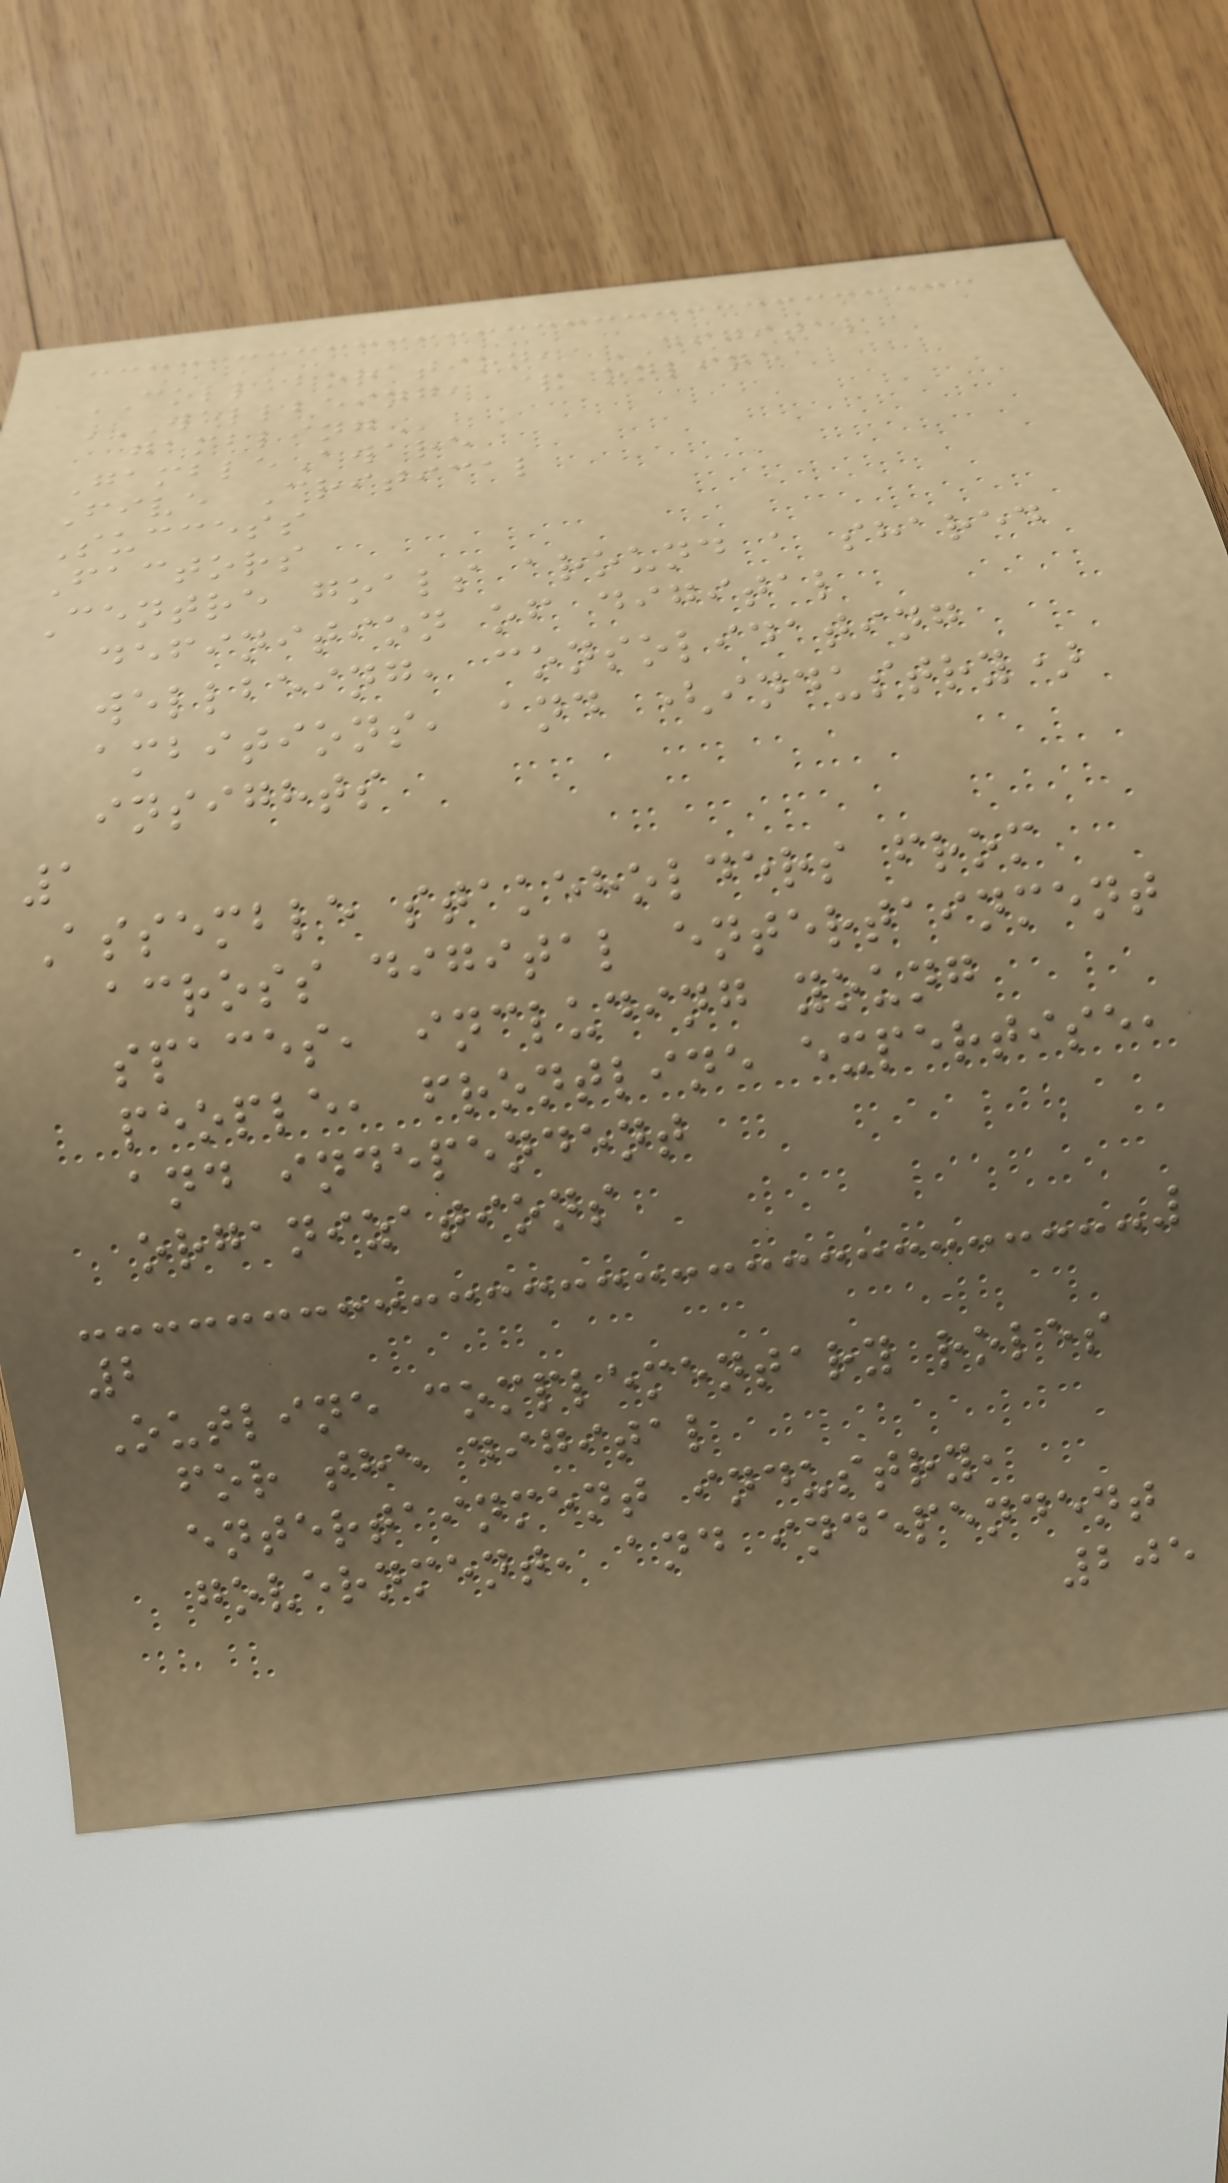COLLABORATION, DIGITAL
WELLBEING, & ONLINE
GAMBLING
GambleAware
Five Critical
Success
Factors
Centre goals around a shared
definition of digital
wellbeing, consolidating
ambitions, and (industry)
insights
1
Assemble stakeholders from
across digital entertainment
spaces, including young
people, frontline expertise,
and independent
organizations
2
Outline complementary roles
for the digital
entertainment industry,
government, and independent
205
